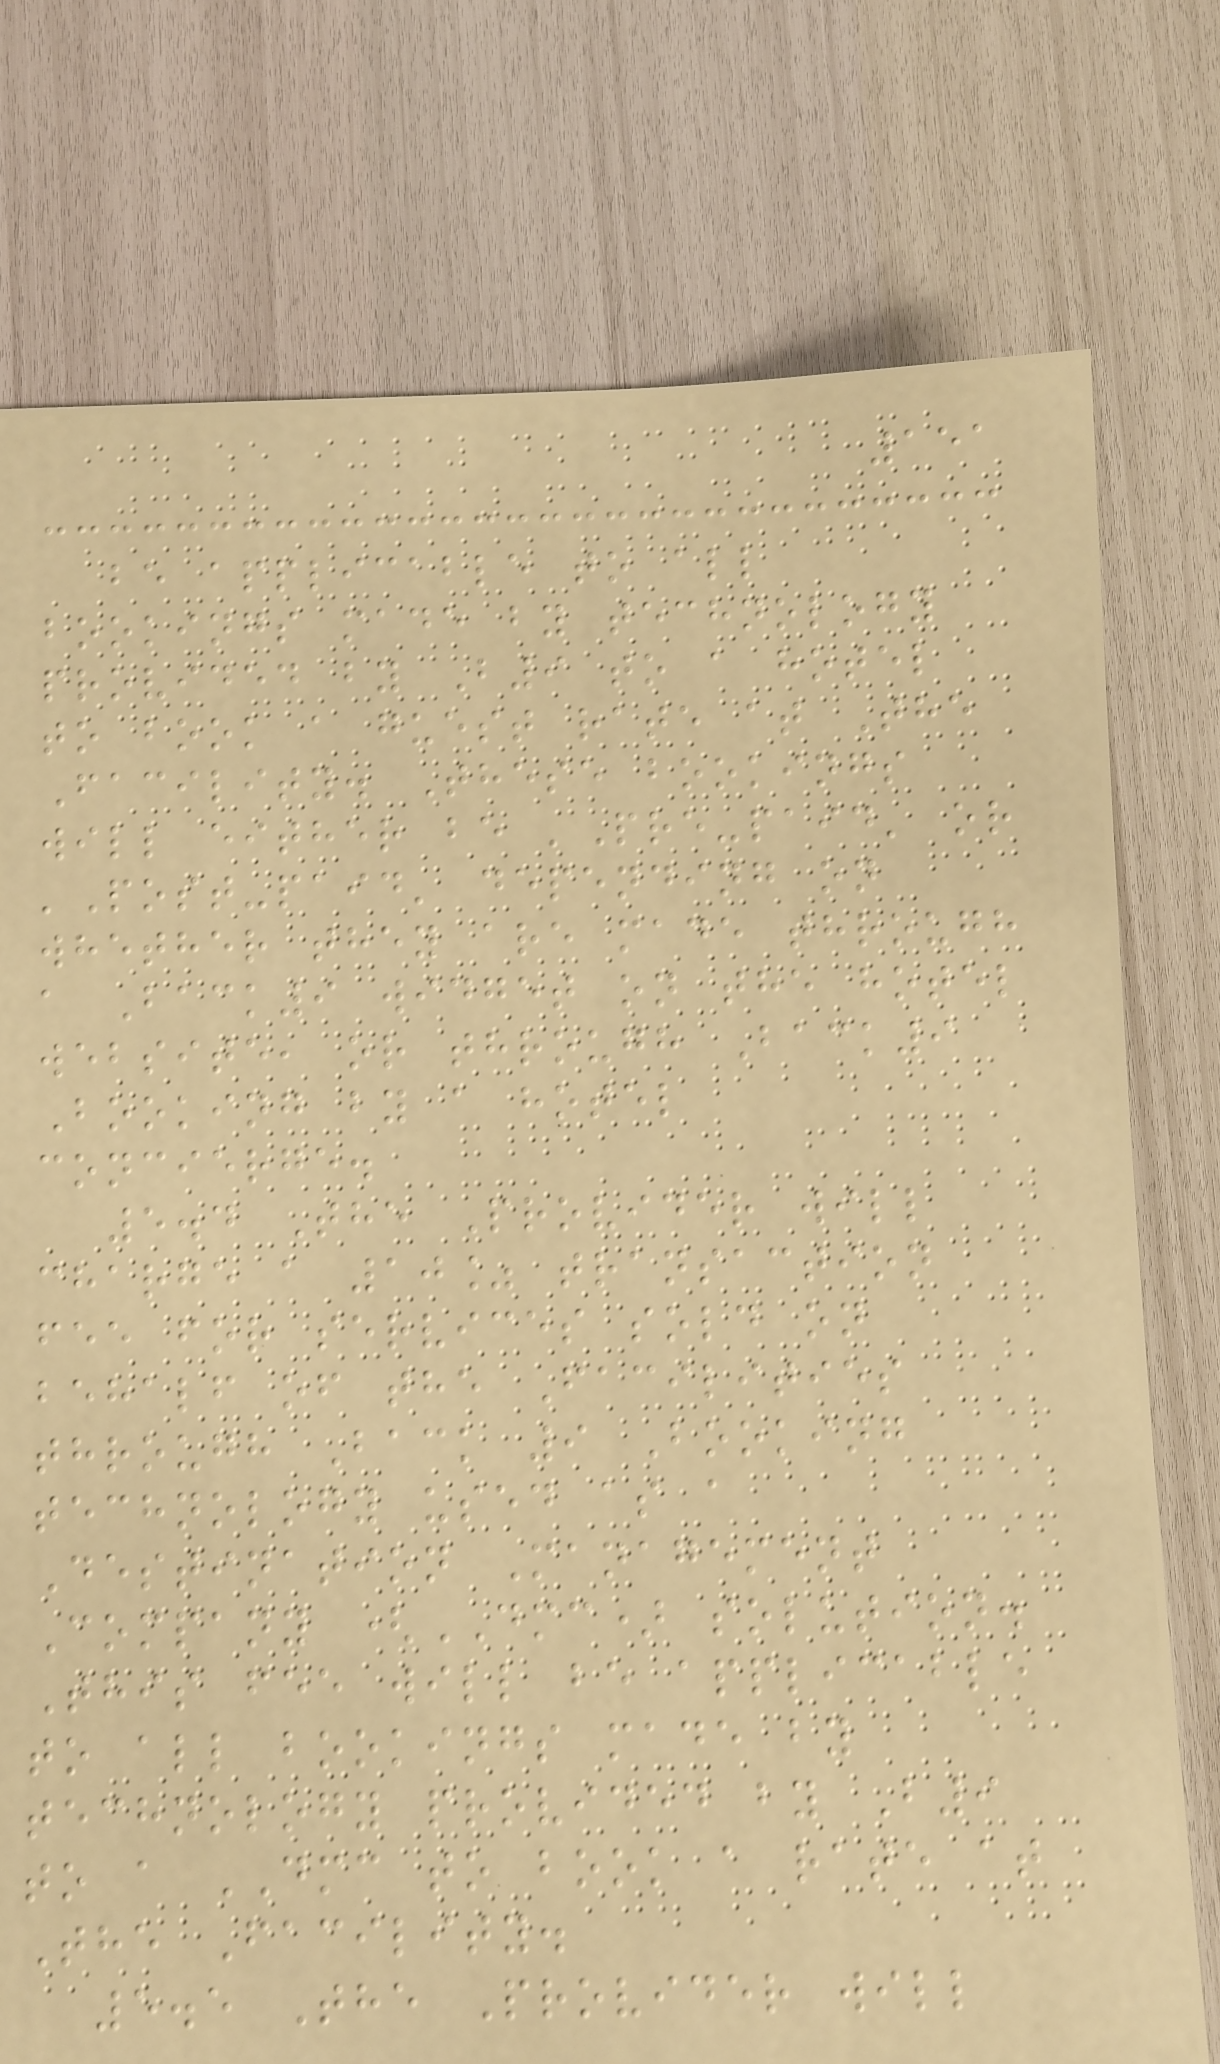151
be applicable to all
bookings made by technology
provided by B9 to a hotel
to book a guest rate at The
Facility. These bookings
will either be 'Pre-paid' or
'Post-paid' depending on
whether they are made through
a Back9 widget on the hotel
website, or through Back9
Booking by a hotel
concierge.
5.4 The Provider will
charge a 10% transaction
fee for services sold on
behalf of the Facilities
through Back 9 Booking
technology used as a
Destination Management
Company (DMC) solution.
This fee will be applicable
to all bookings made by
technology provided by B9
to a DMC to book a rate at
The Facility.
5.5 The Provider will
